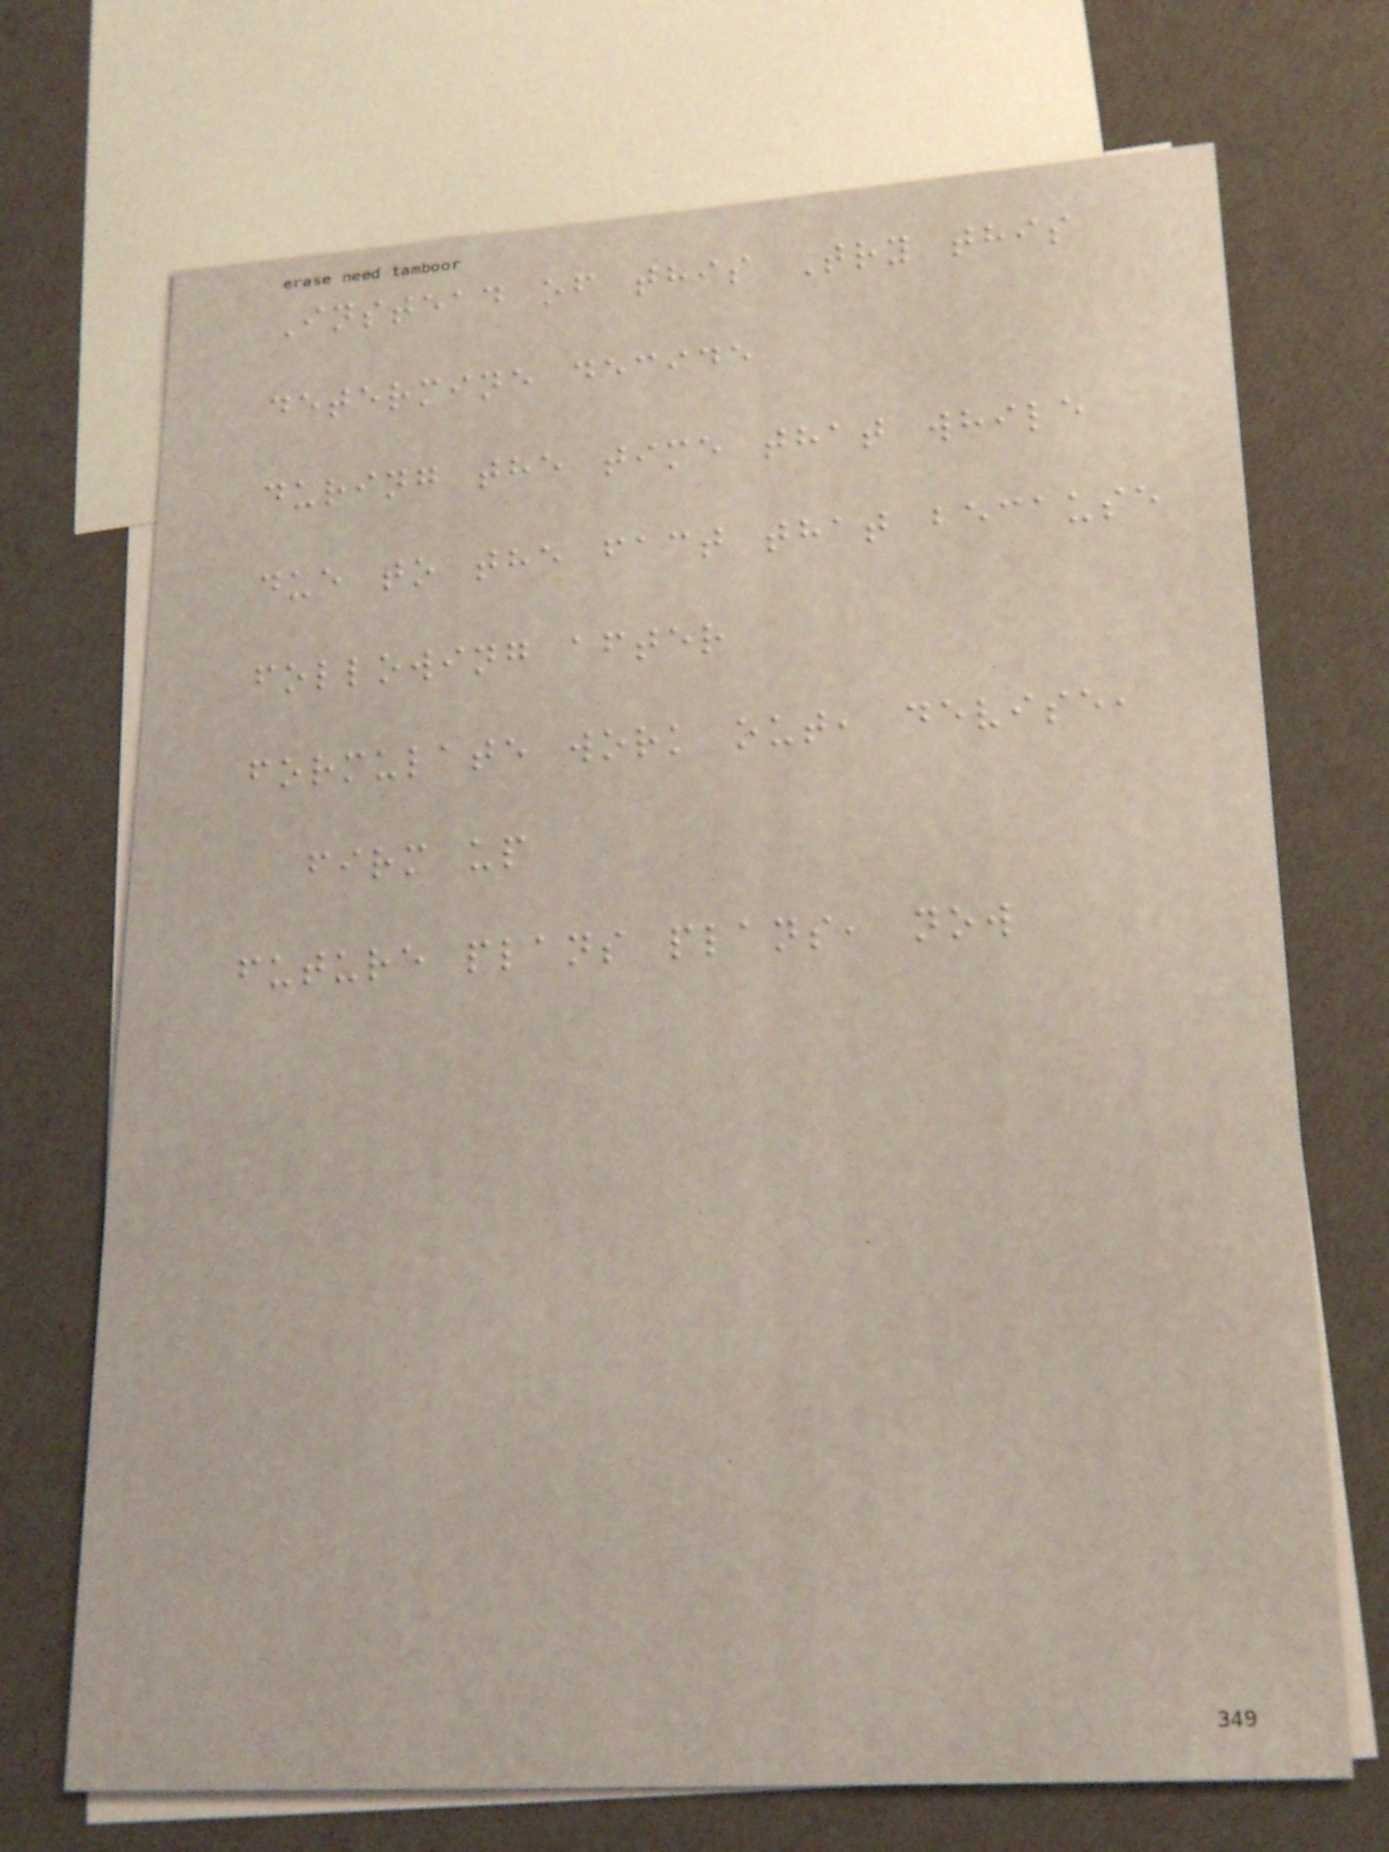Instead of this Try this
determine decide
during the time that while
due to the fact that because
following after
formulate work out, devise,
firm up
future plans plans, now
